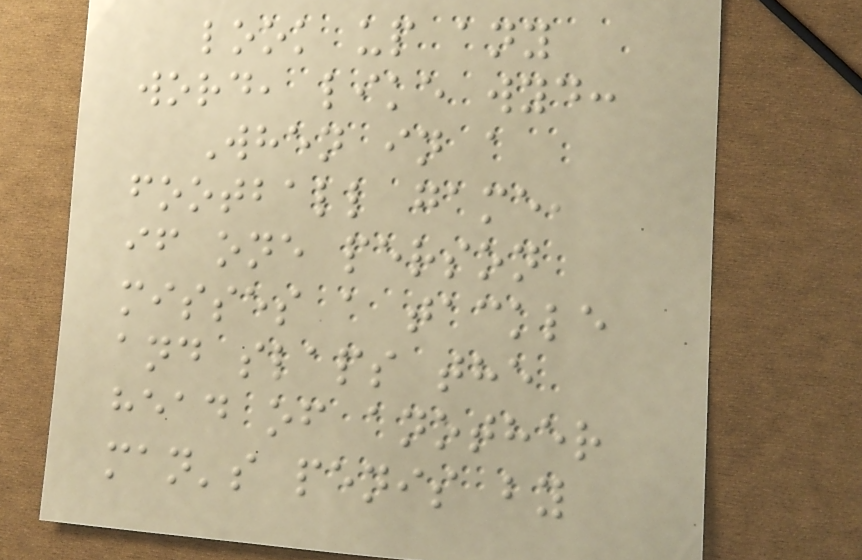look up any
word, like wyd:
When in a
football game,
if one person
misses a tackle
and slaps the
head of another
man's penis by
